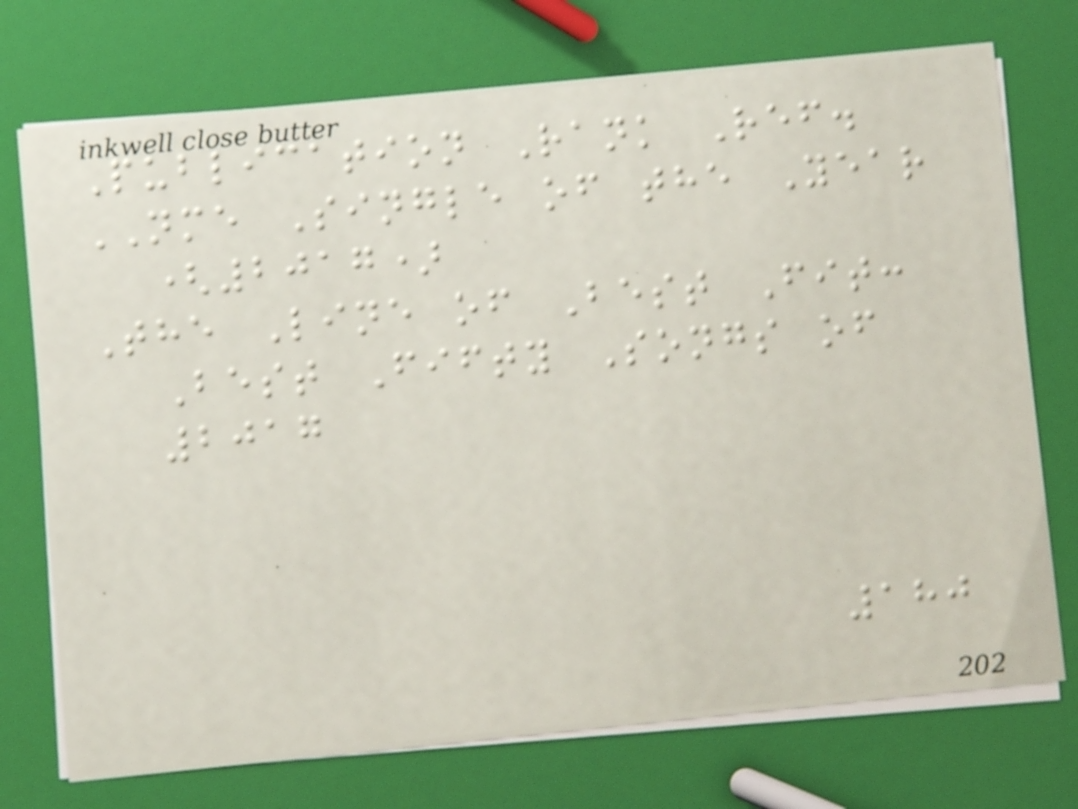Publication Rank Ref.
NME Single of the Year
(2017)
The Line of Best Fit:
Best Fifty Songs of
2017
180
